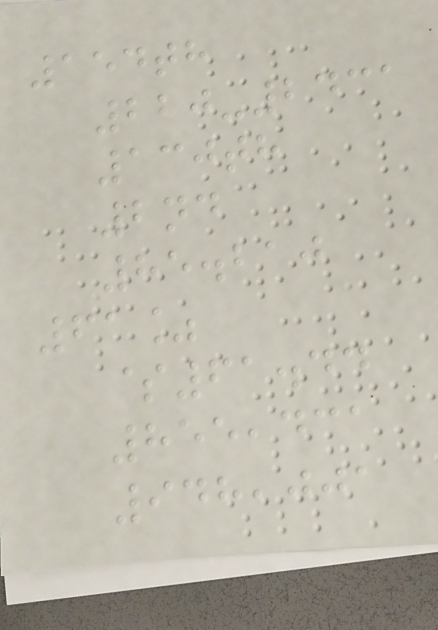154th
220-2431
130th
2nd
85.210
61%
$61.44
855,431
948,001
